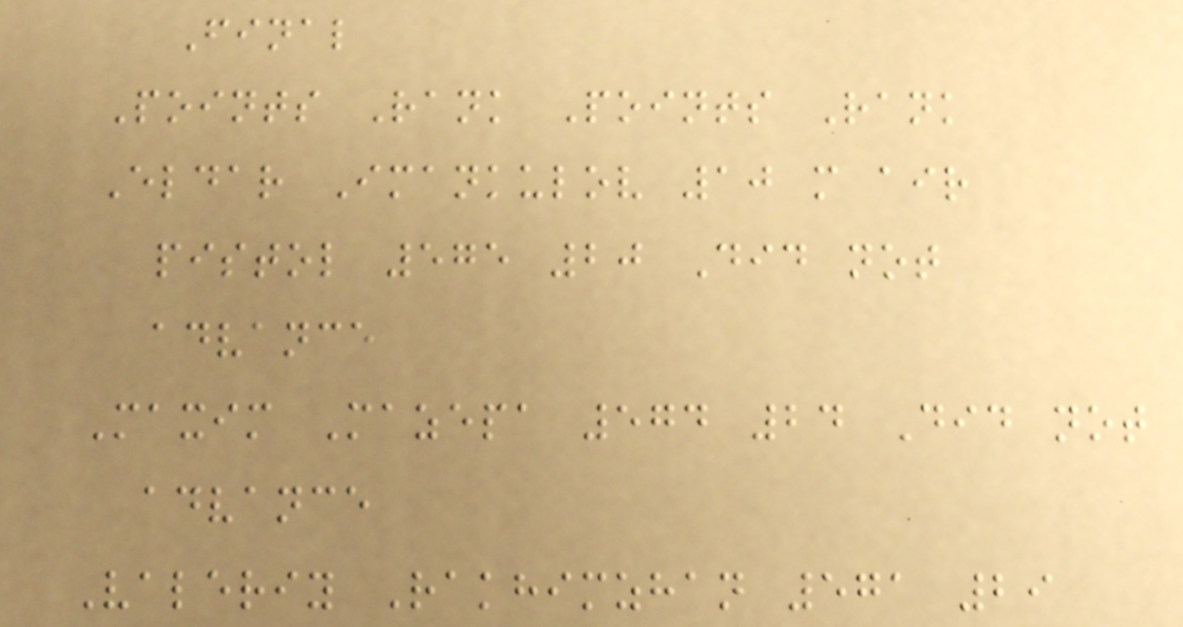Final
Points Rank Points Rank
Eldar Imankulov 10 m air
pistol 575 20 Did not
advance
Maxim Mazepa 574 24 Did not
advance
Valeriy Rakhimzhan 571 29
